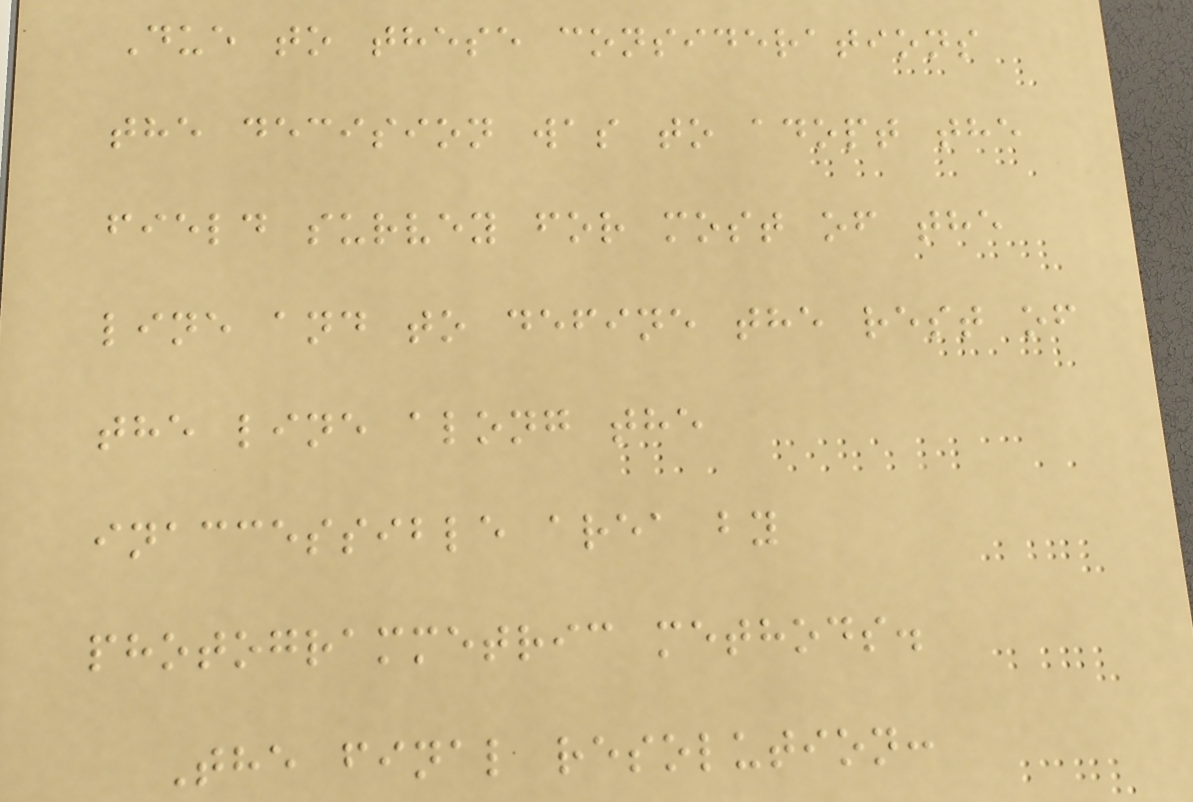Due to these considerations
the decision was to adopt the
field survey for most of the
line and to define the rest of
the line along the
inaccessible area by
photogrammetric methods.
The final resolution:
